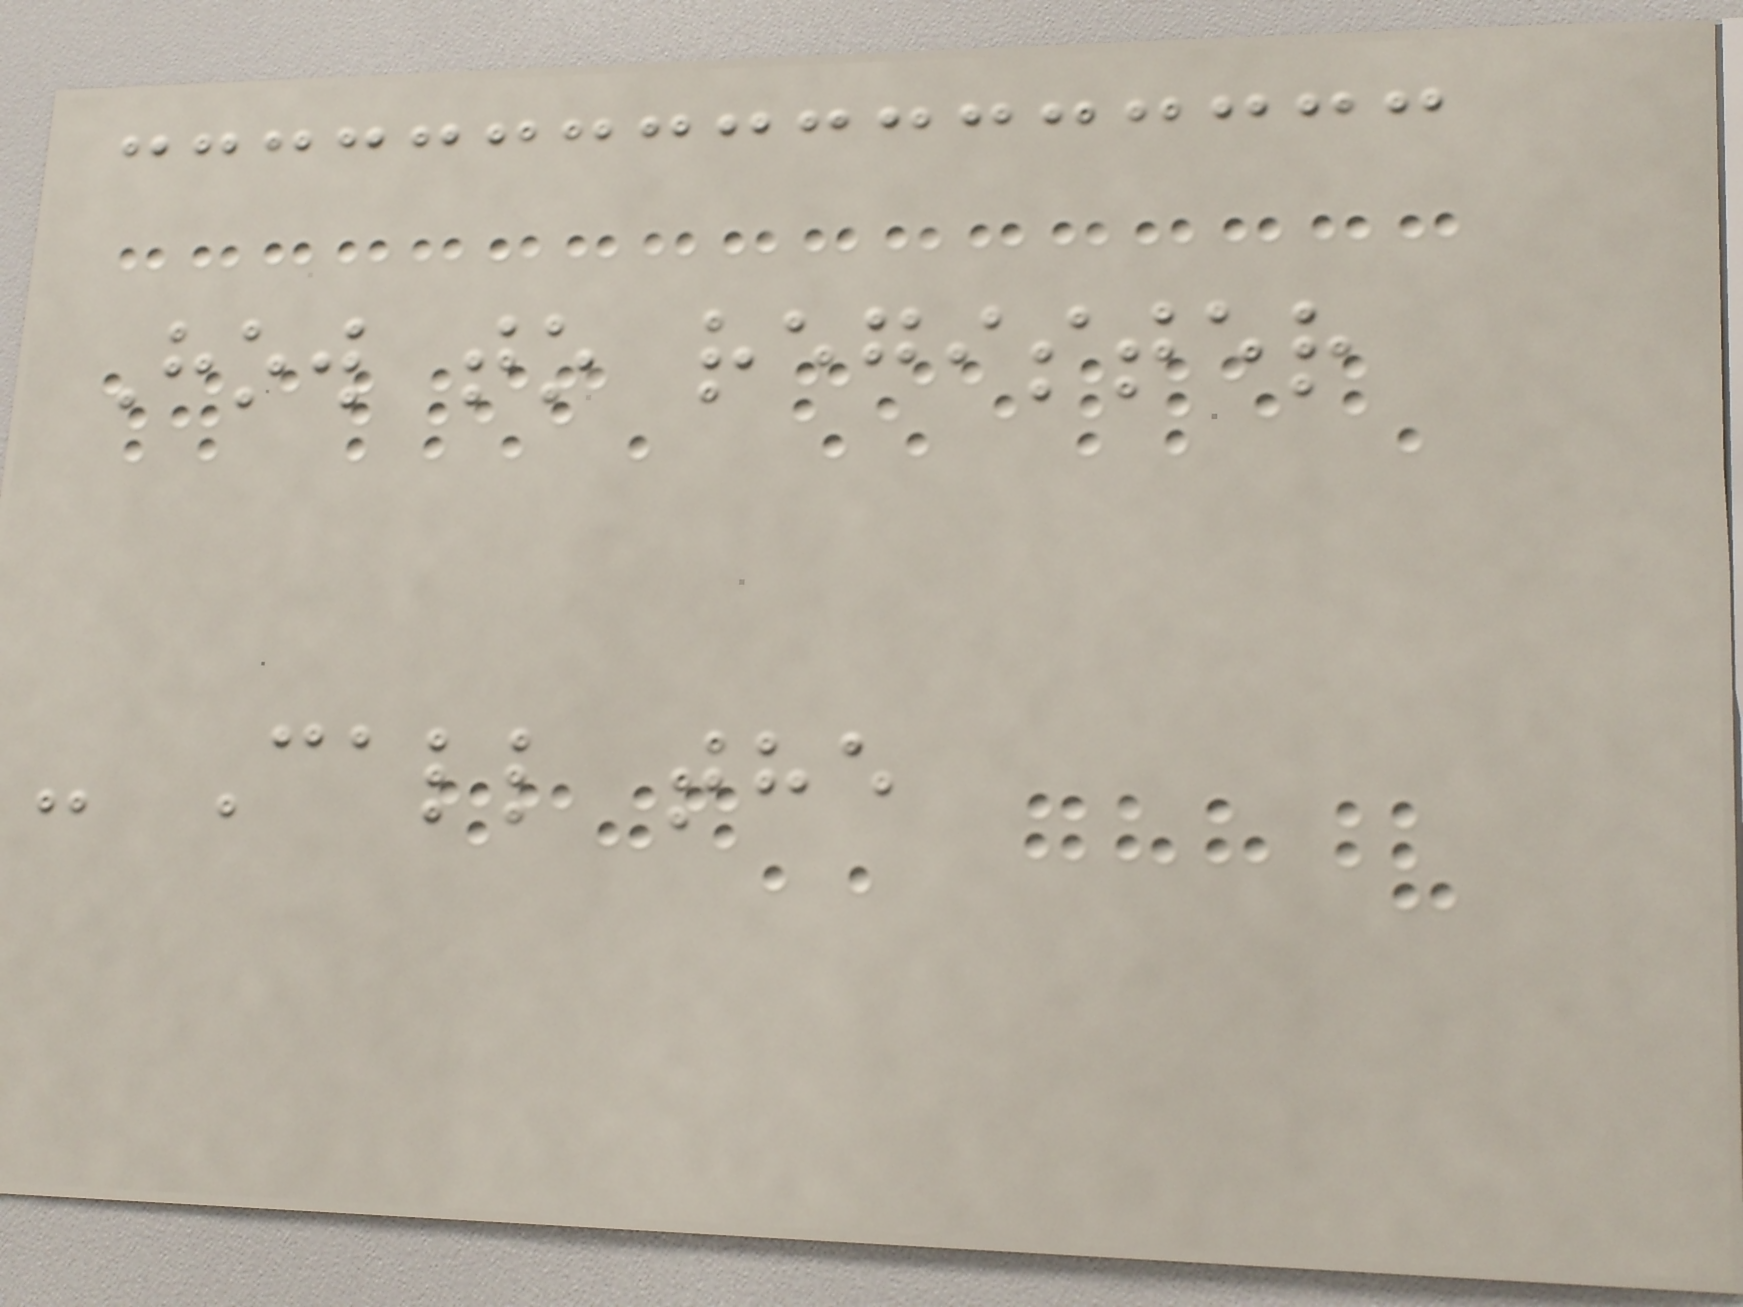How to register
- Call the
